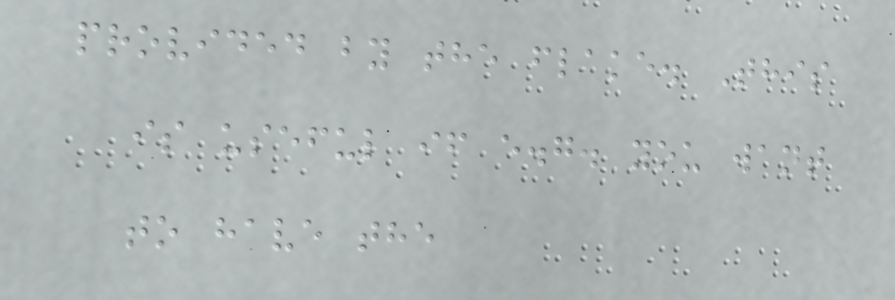provided by the flake. This
is useful if e.g. you want
to have the
